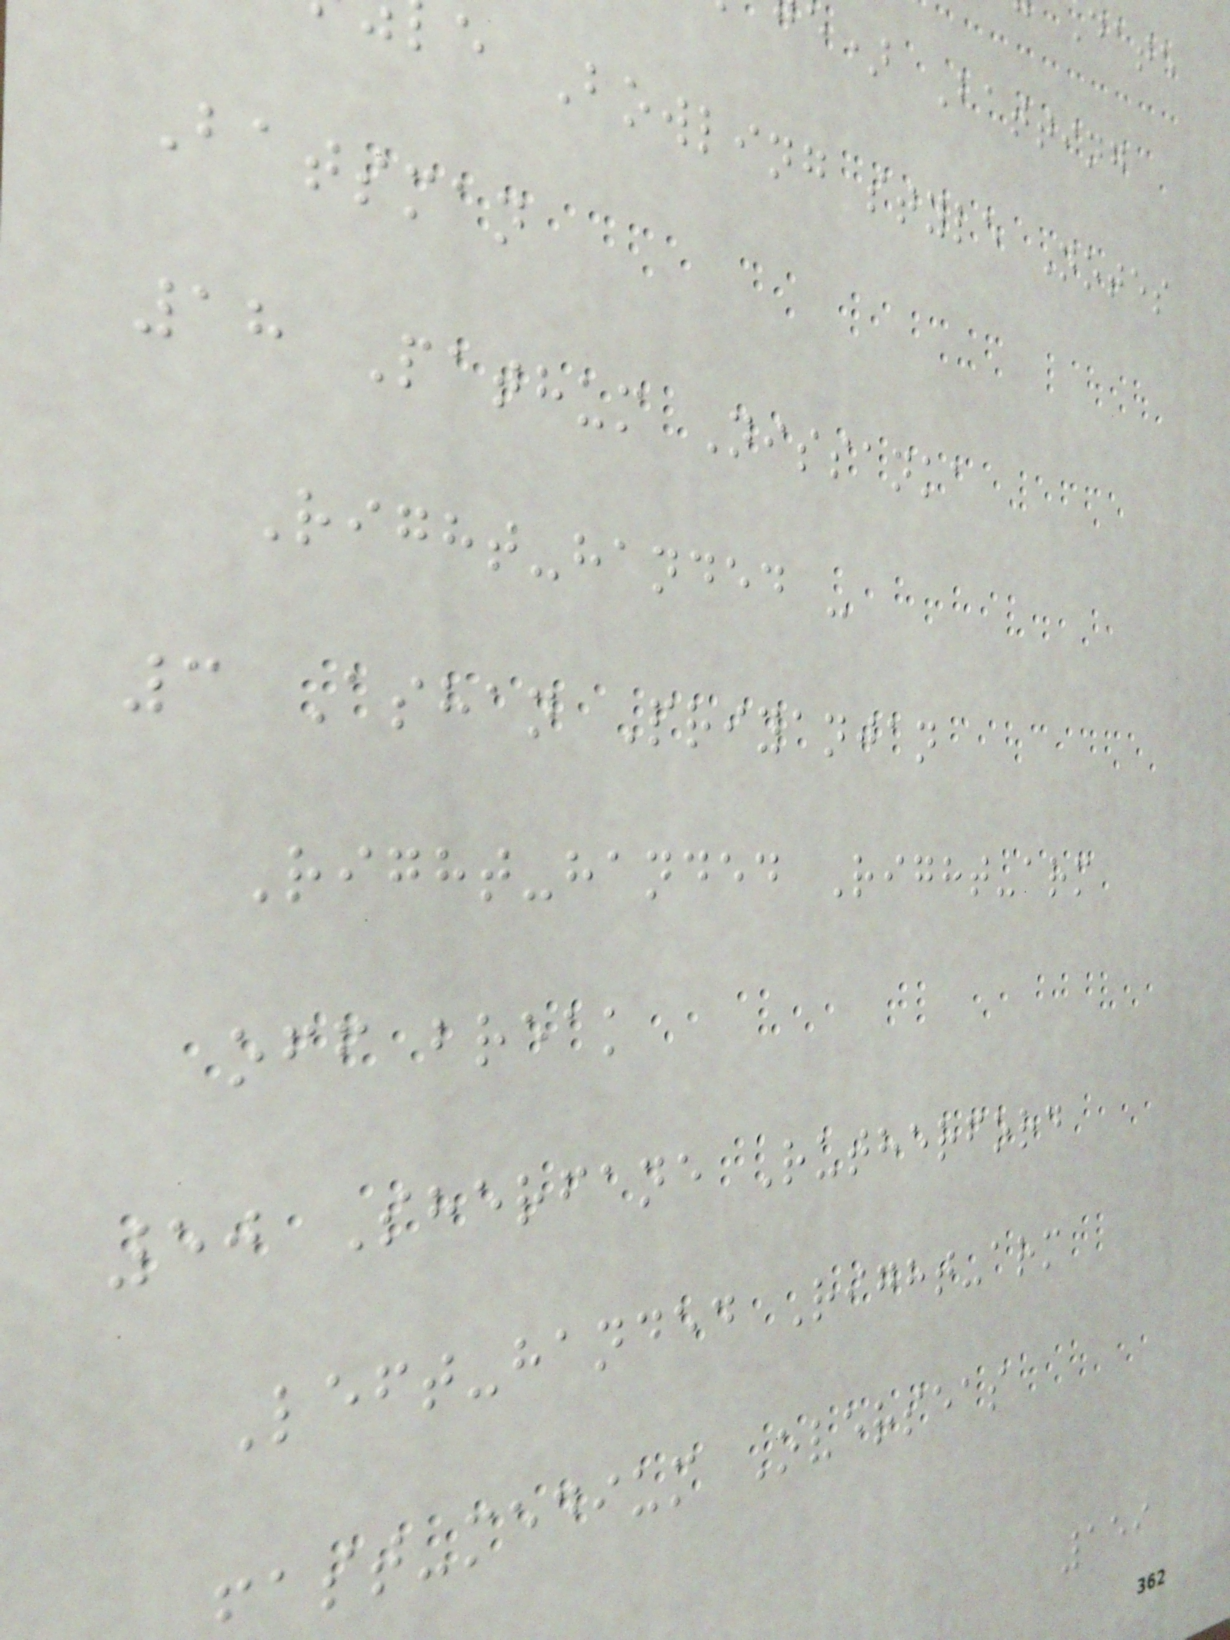e) Batting
e Bowling style Notes
Batsman
18 Pathum Nissanka
Right-handed -
3 Ashan Priyanjan
Right-handed Right-arm
off break
50 Sherfane Rutherford
Left-handed Right-arm
ast-medium Overseas
159
